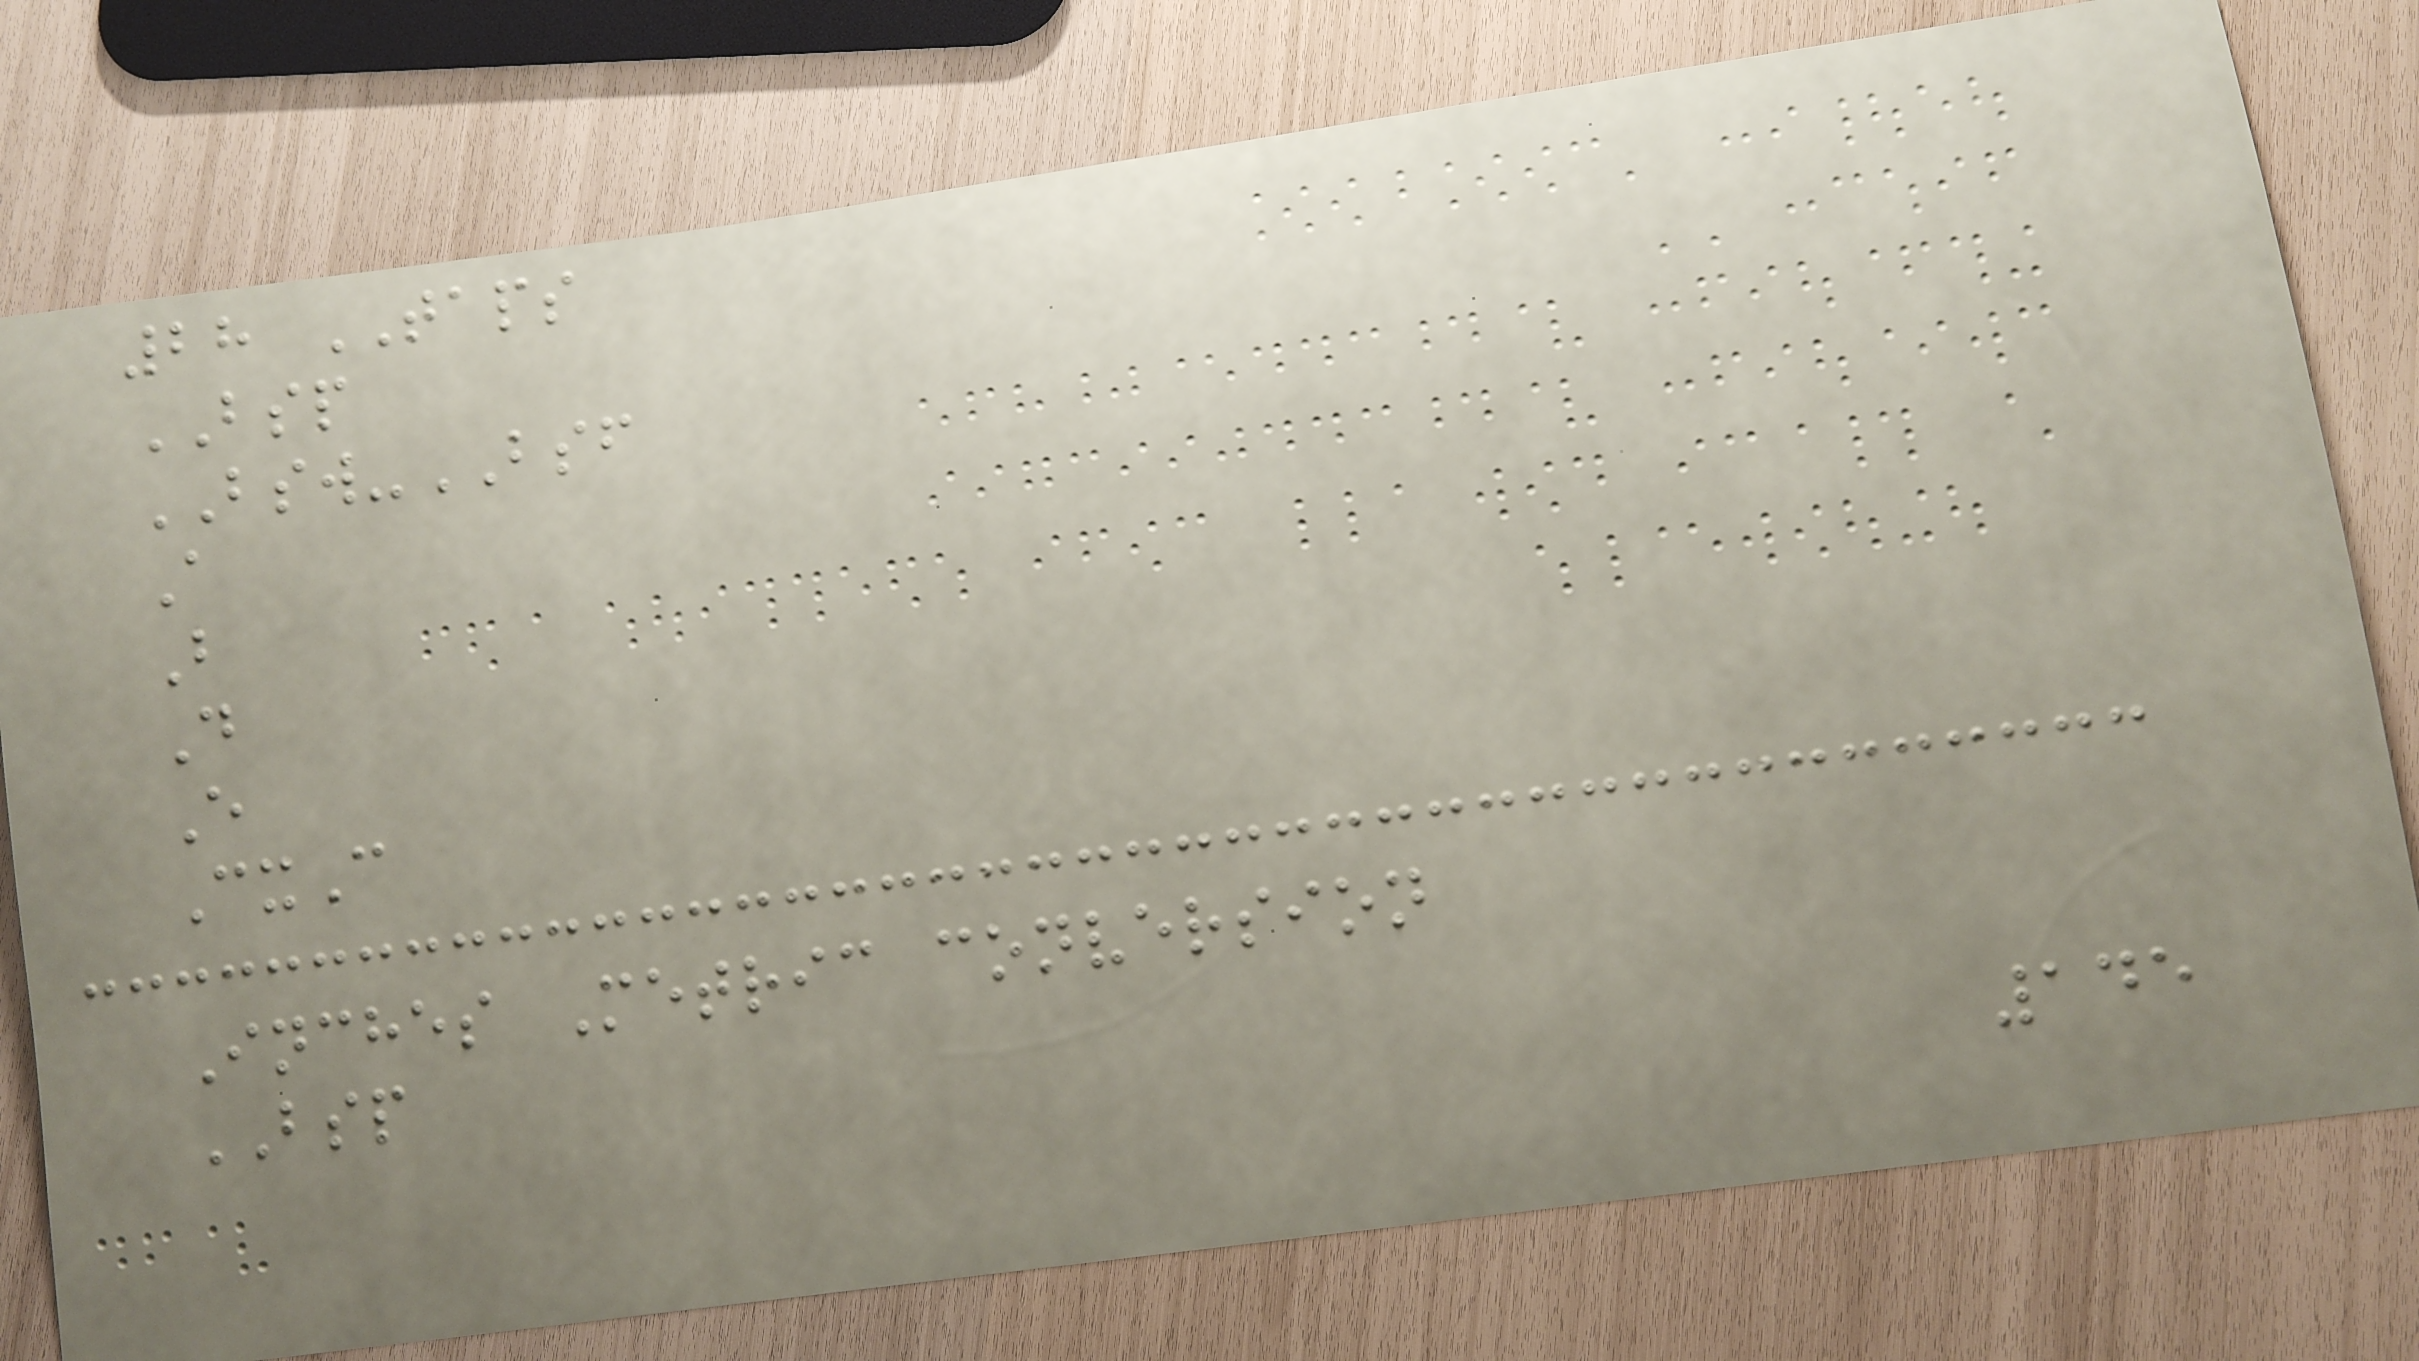28 TAPS
BSP
BSW-BSF
A
B
D
E
CxC
Inches Metric conversion
BSP
145
